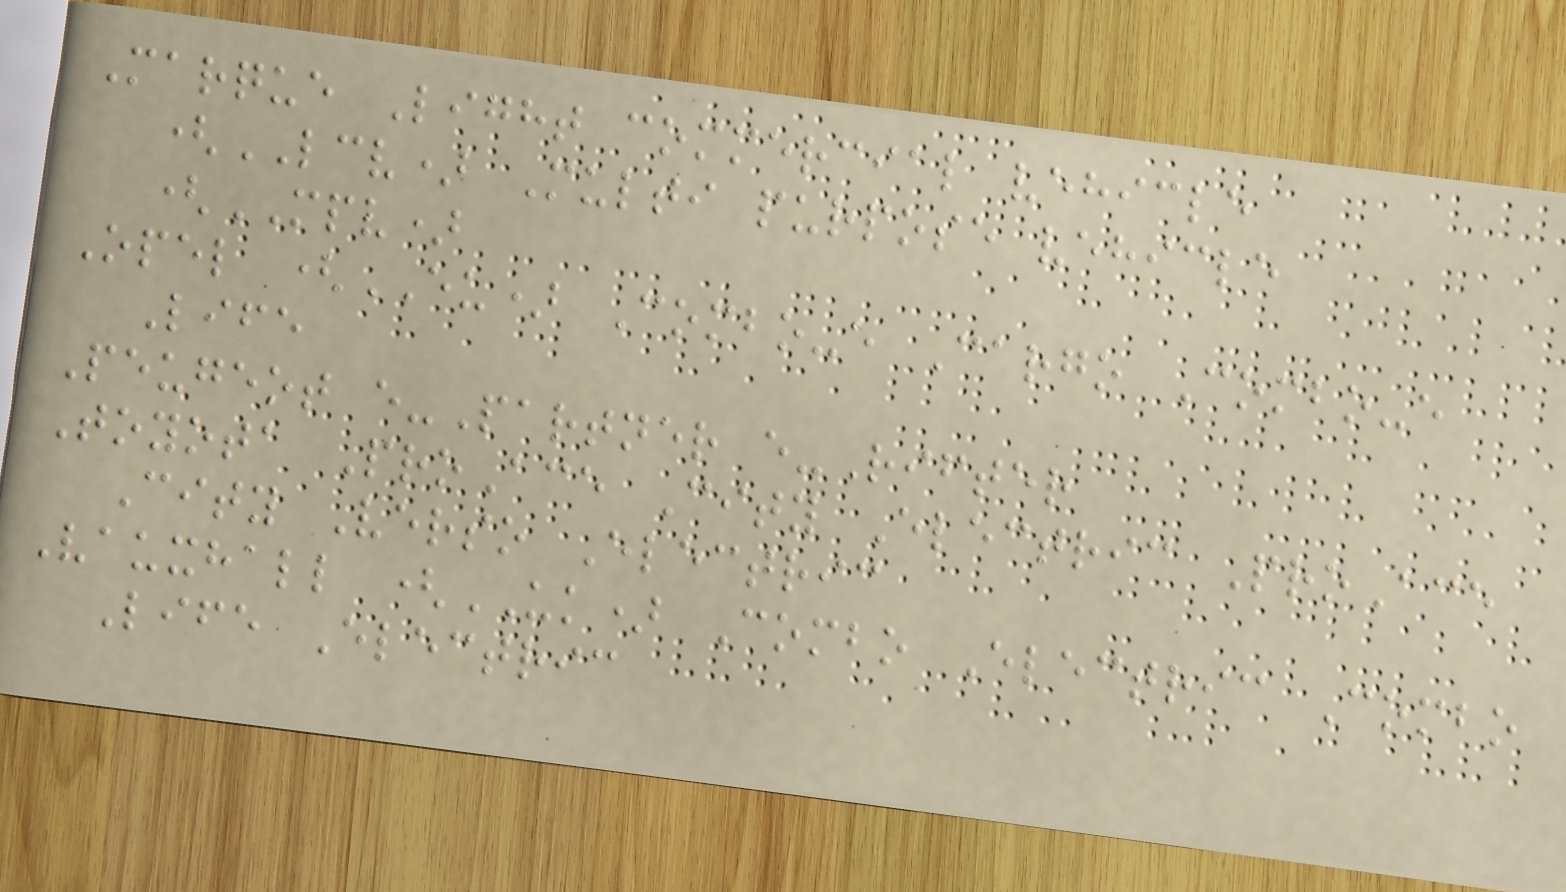Marque Light commercial vehicle
(LCV) Multi purpose vehicle
(MPV)
Opel (EU) Combo-e Cargo Combo-e
Life
Peugeot e-Partner e-Rifter
Toyota ProAce City Electric ProAce
City Verso Electric
Vauxhall (UK) Combo Electric Combo
Life Electric
